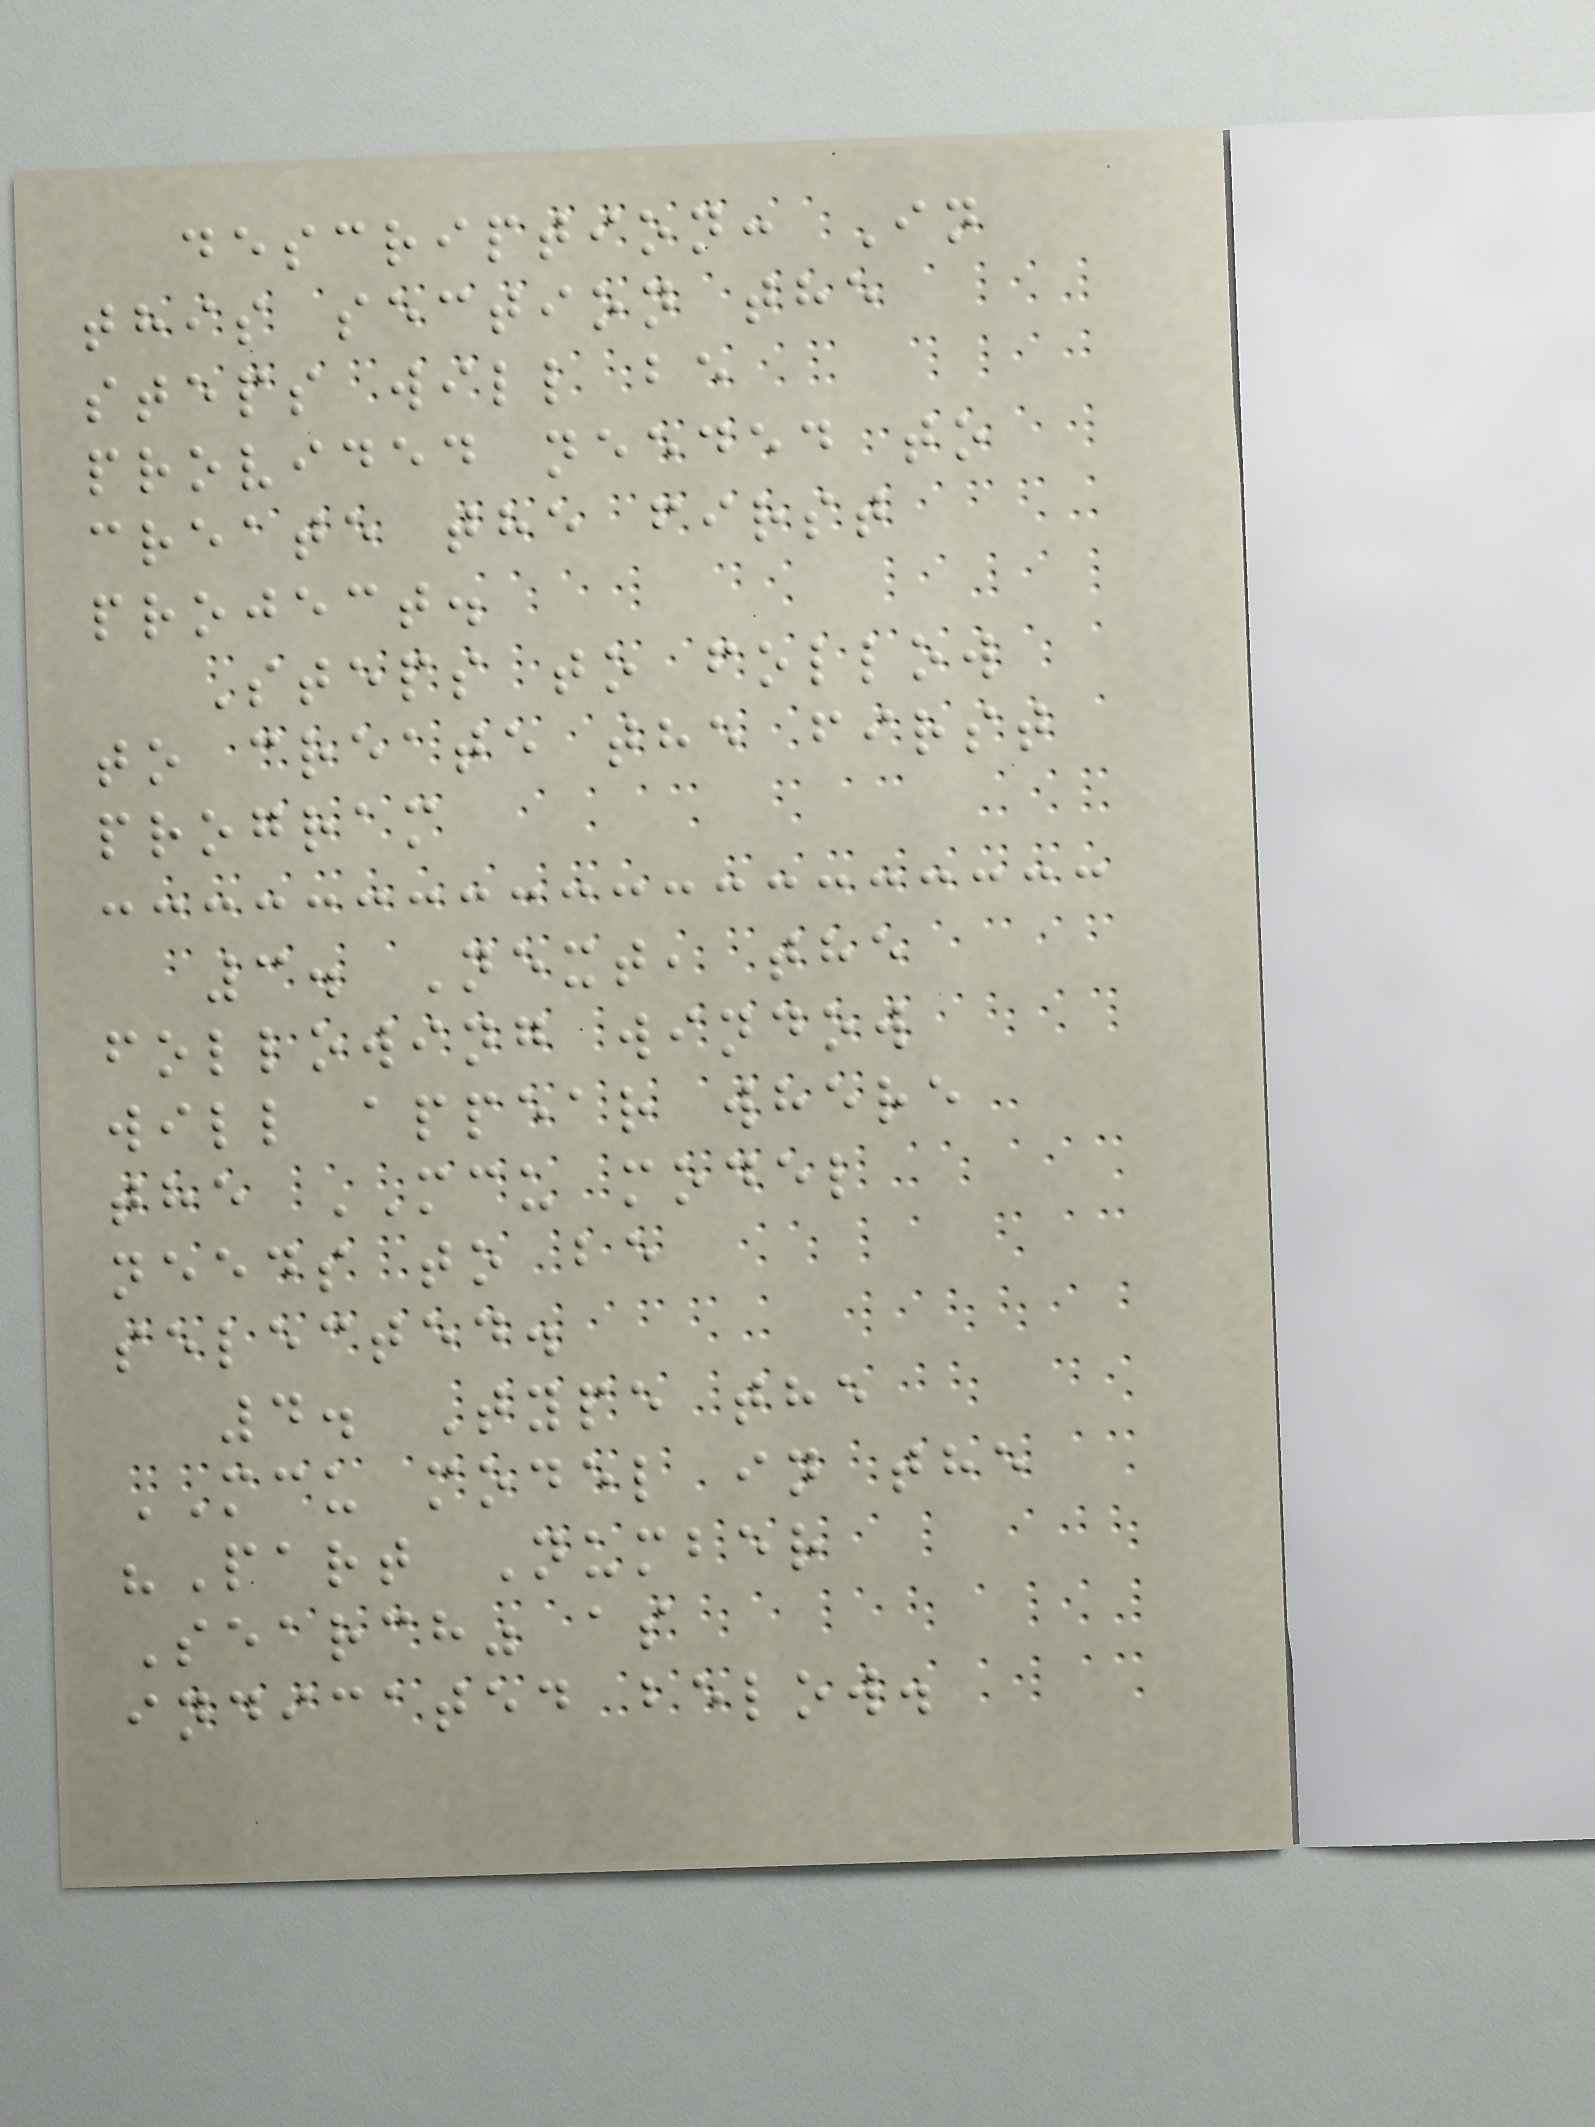description: In
this section the
steps will be
provided needed to
create the first
project.
Steps to follow
to create the first
program
3. Next, the
following window
will appear where
the MCU model
needs to be
selected.
4. Type the
MCU model in the
"Part Number
Search" as
indicated below.
